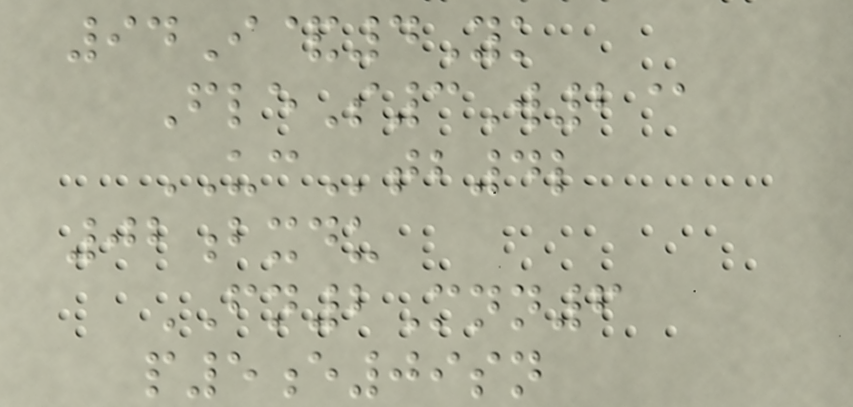94I&4Yk
FleS3W2@
UCtb4l
02bxdu
FN2Mnn6
p5e09sn
